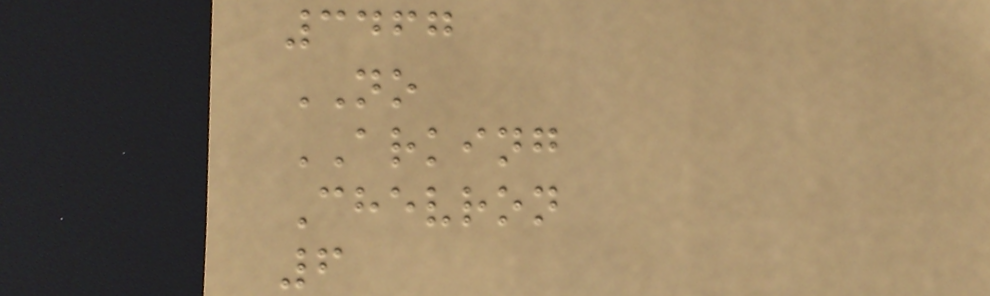3467
NO
ARKING
Chevron
6
